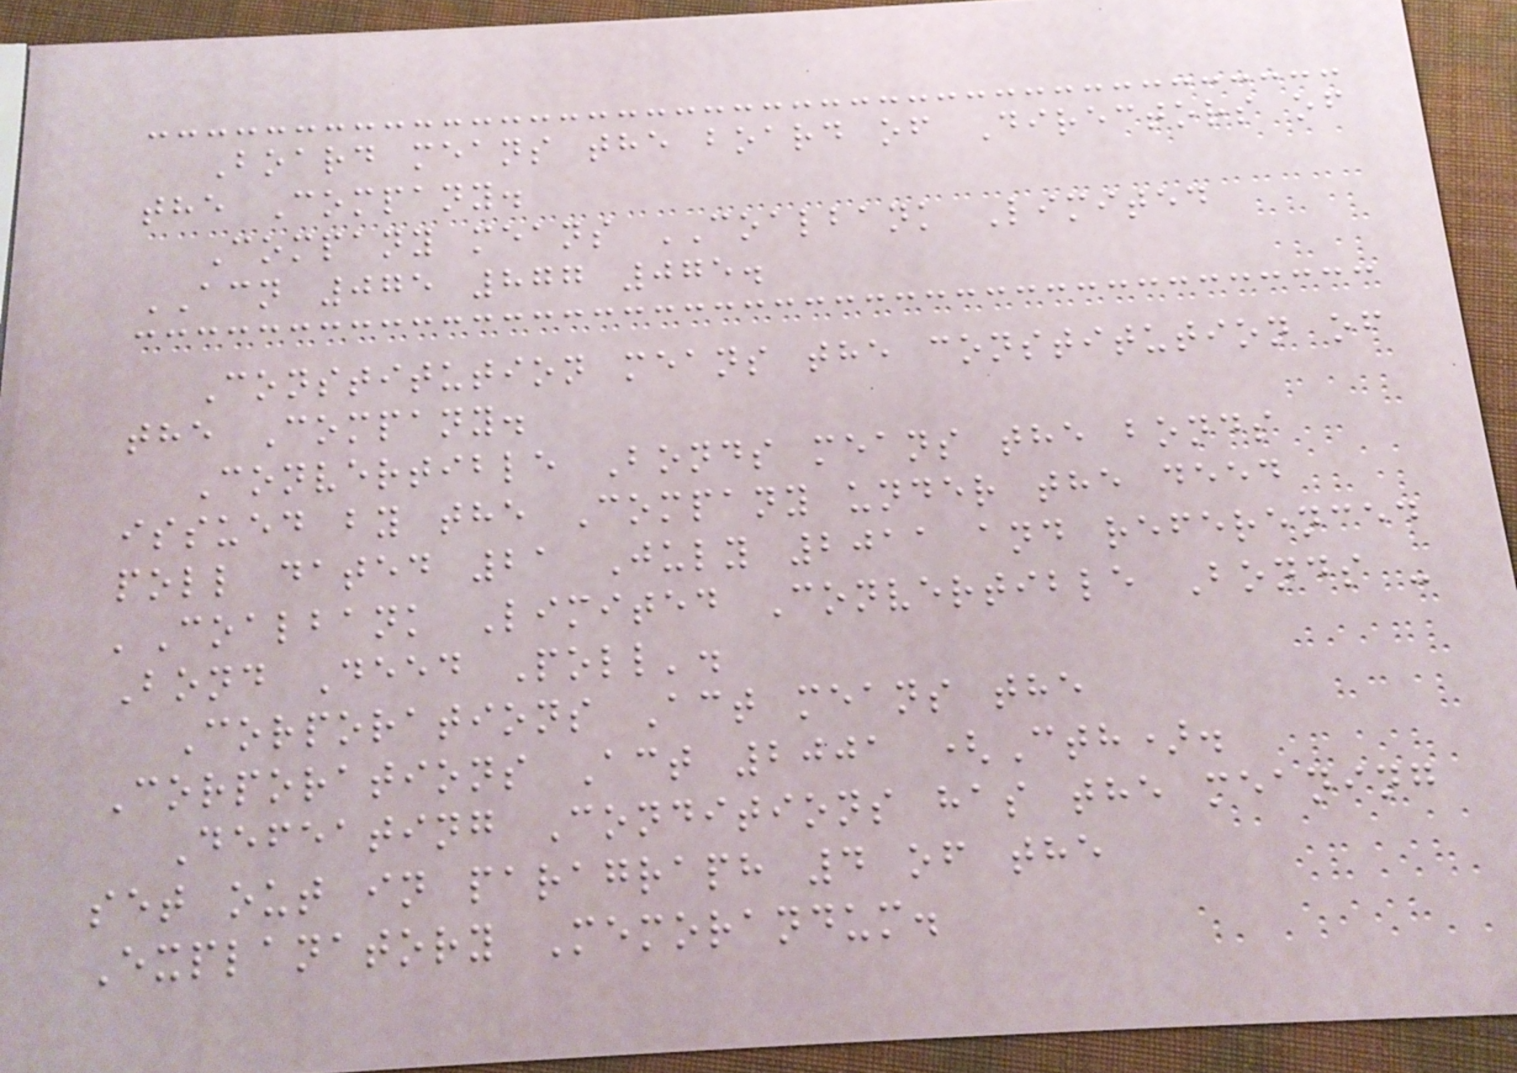Board means the board of Directors of
the Company.
Company means COALBANK Limited
ACN 075 877 075.
Constitution means the constitution of
the Company.
Convertible Bonds means the bonds
issued by the Company under the deed
poll dated 21 July 2011 and referenced
'Coalbank Limited Convertible Bonds -
Bond Deed Poll'.
Corporations Act means the
Corporations Act 2001 (Cth).
Defeating Conditions has the meaning
set out in paragraph 4 of the
Explanatory Memorandum.
